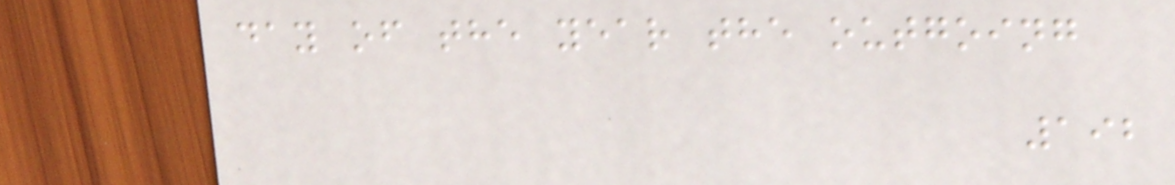day of the year the outgoing
192
